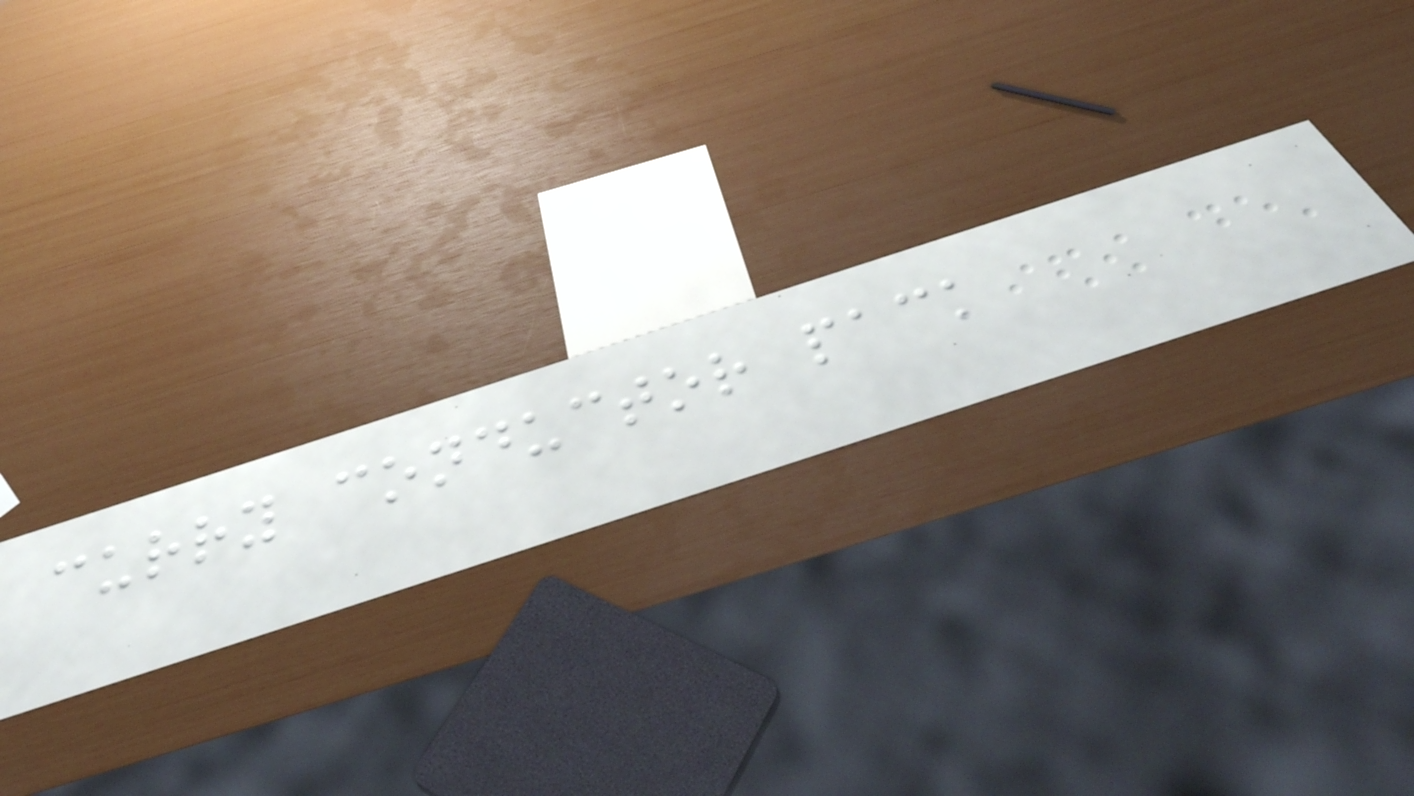curry conductor pack
